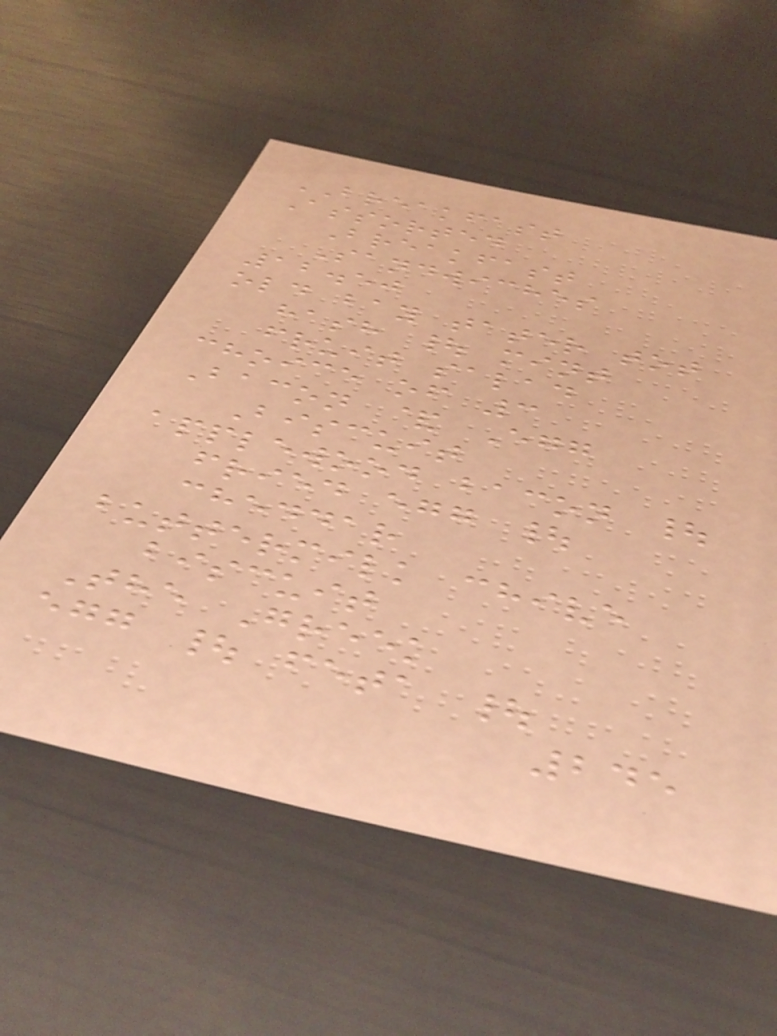BREAKFAST
Assorted
Breakfast
Sandwiches
12.50
old bay tater tot
hash | mint
fruit salad
choice of 3
Bacon & Egg
Biscuit
applewood bacon |
fried egg |
cheddar
buttermilk chive
biscuit
The Greek
egg | feta |
245
